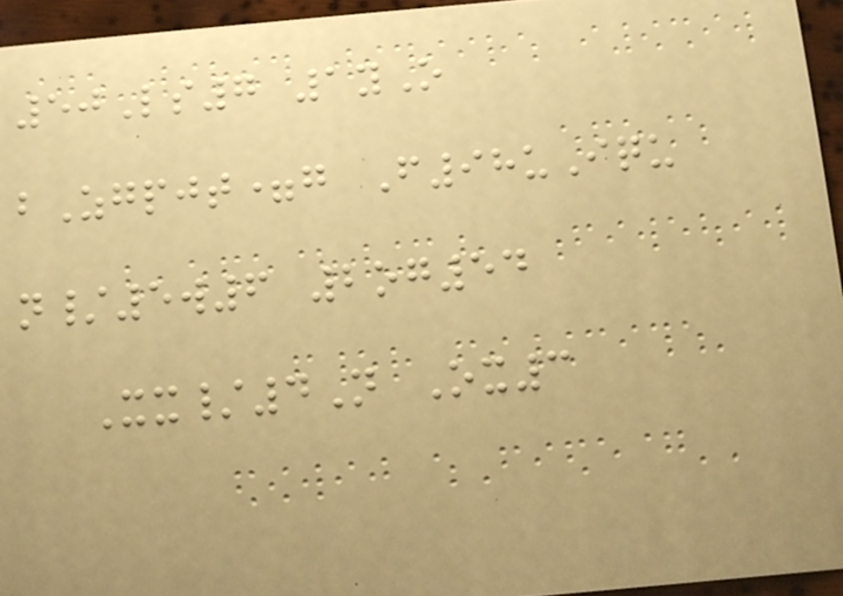50Ls7 1yO
bZgpjt=g F98uIqu
n/5w6 2og54
Xx/4N Ox3
